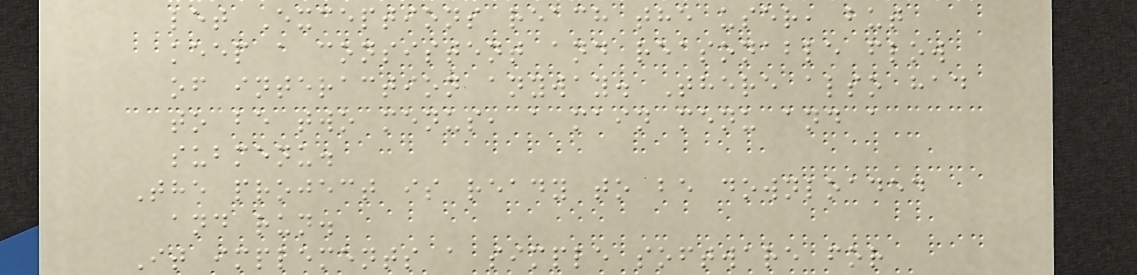let Exceptions reach the user, but
keep a consistent and reasonable flow
of interaction anyway. There also had
to be two menus, a main menu and a
submenu.
The project is ready to be downloaded
and run.
It implements a simple software for
